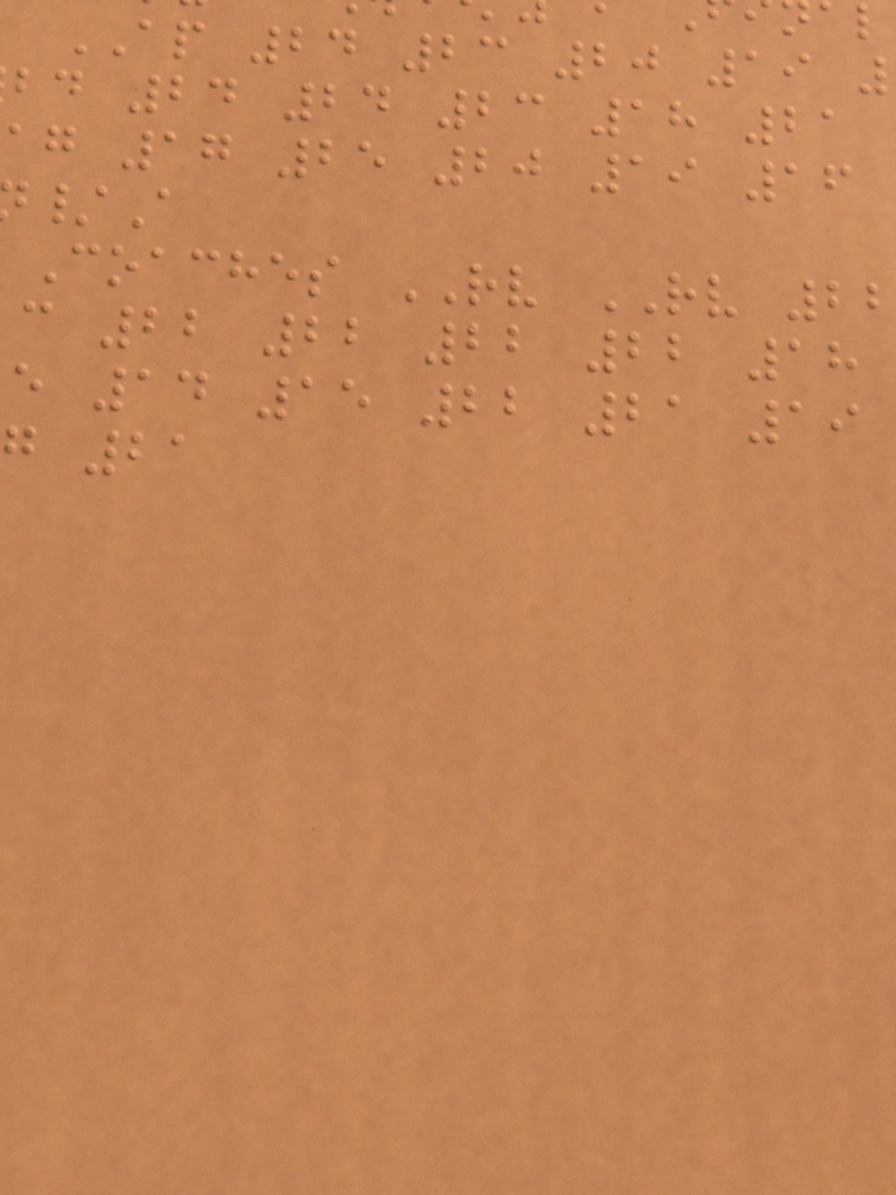AP 24 23 20 19
bd 24 24 23 18 21
ag 17 25 20 19 16
/A
Coaches RV RV 2
c 22 22 22 22 18
e 14 15 22 21 19
g 21
